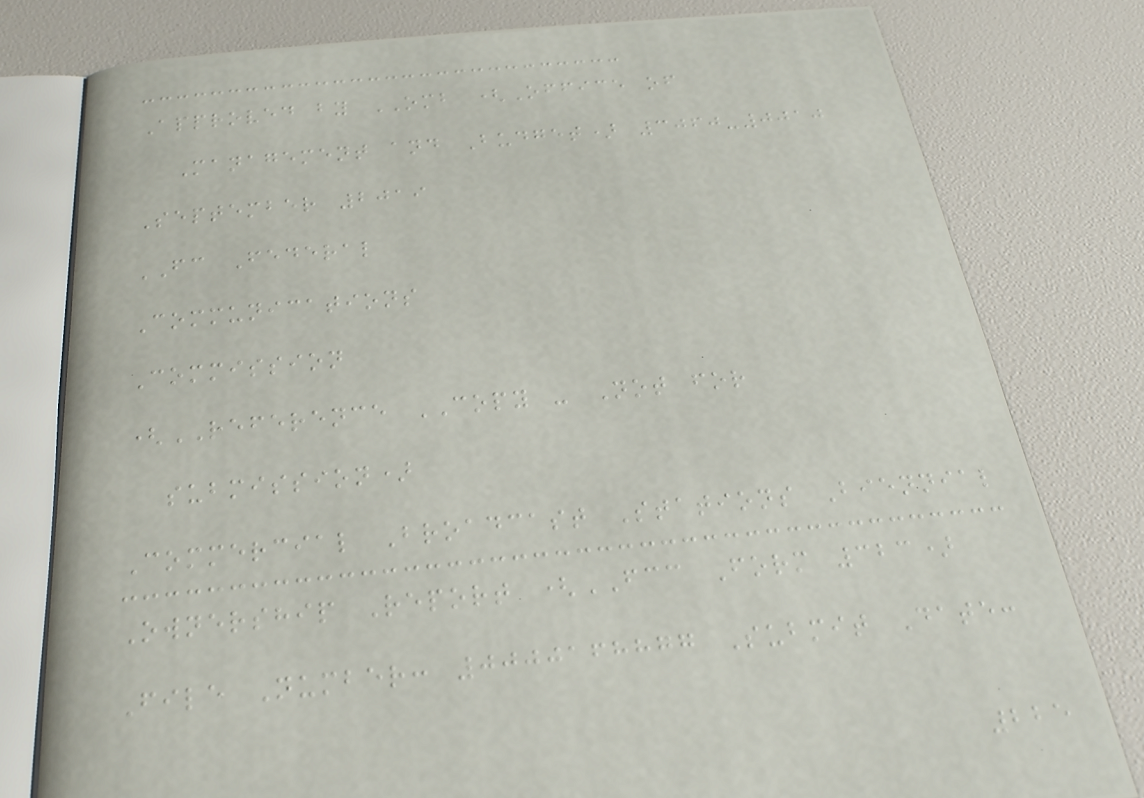Approved by OMB (Office of
Management and Budget) 3060-0010
September 2019
FC Federal
Communications
Commission
(REFERENCE COPY - Not for
submission)
Commercial Broadcast Stations Biennial
Ownership Report (FCC Form 323)
File Number: 0000168877 Submit Date:
225
